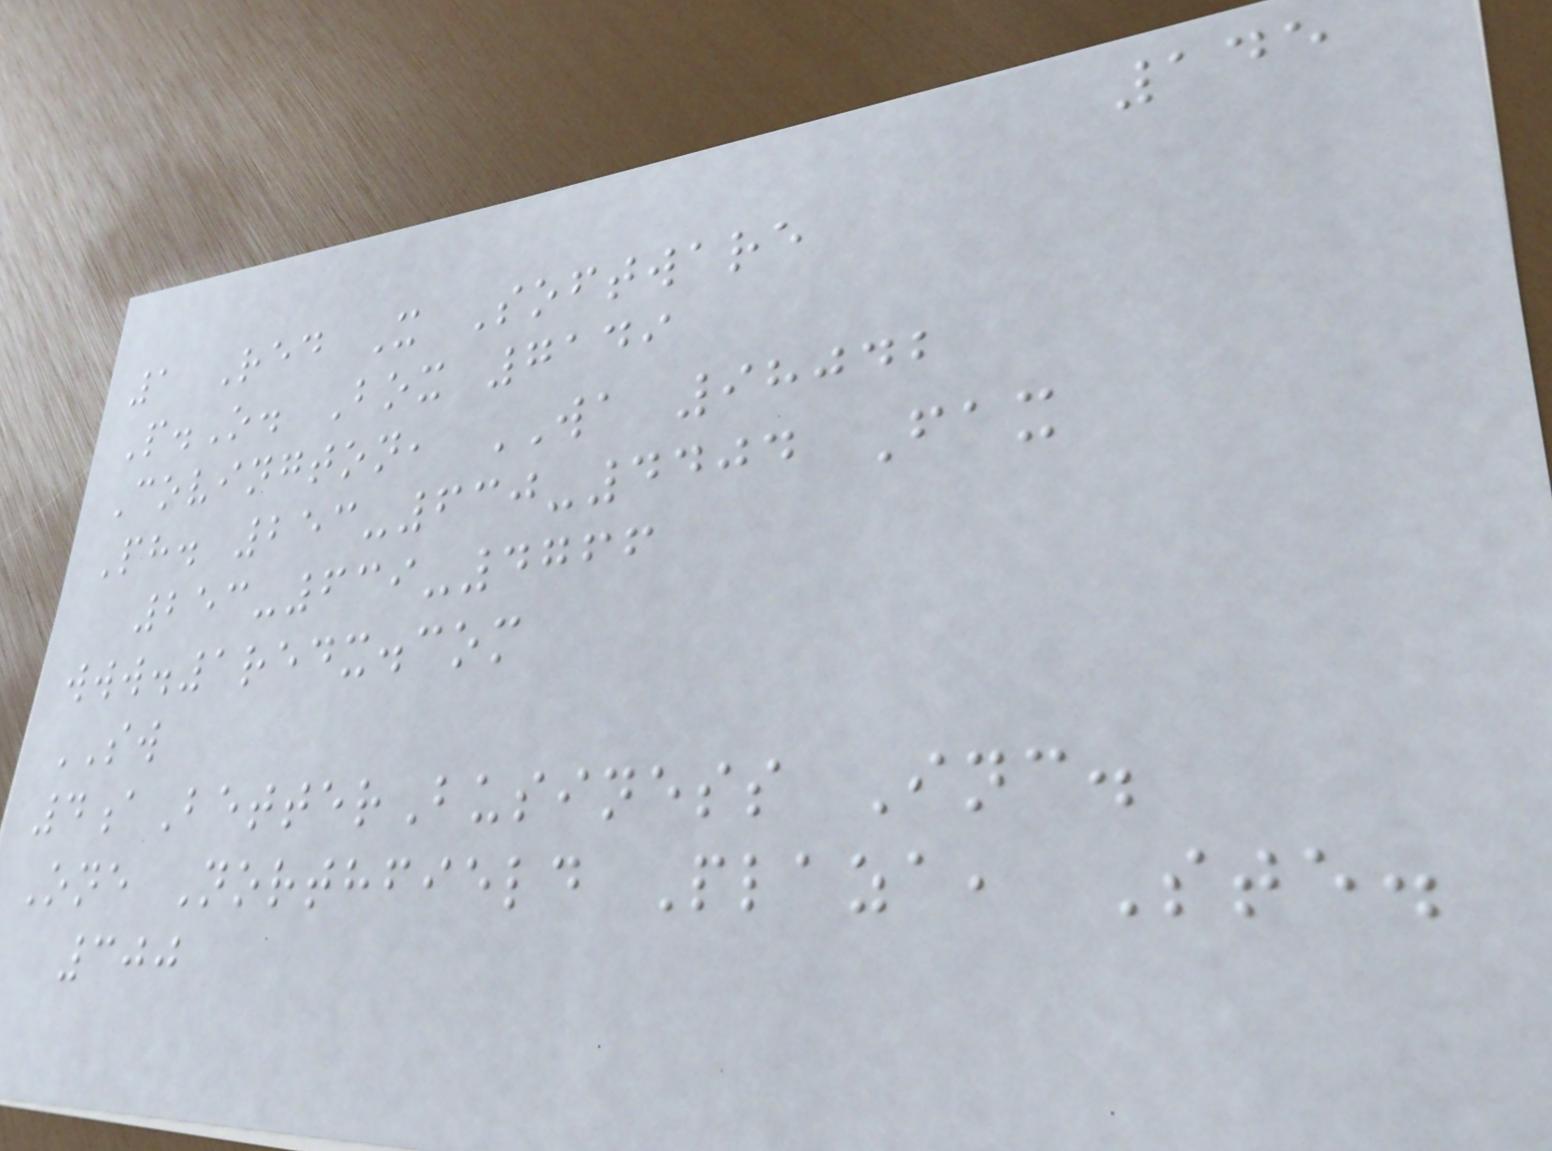145
1 Red X Software
P.O. Box 7149
Covington, WA 98042
Ph. 253-630-4404 Fax
253-639-4766
www.1redx.com
SW
4aBetterBusiness Inc.
One Northfield Plaza, Ste.
300
